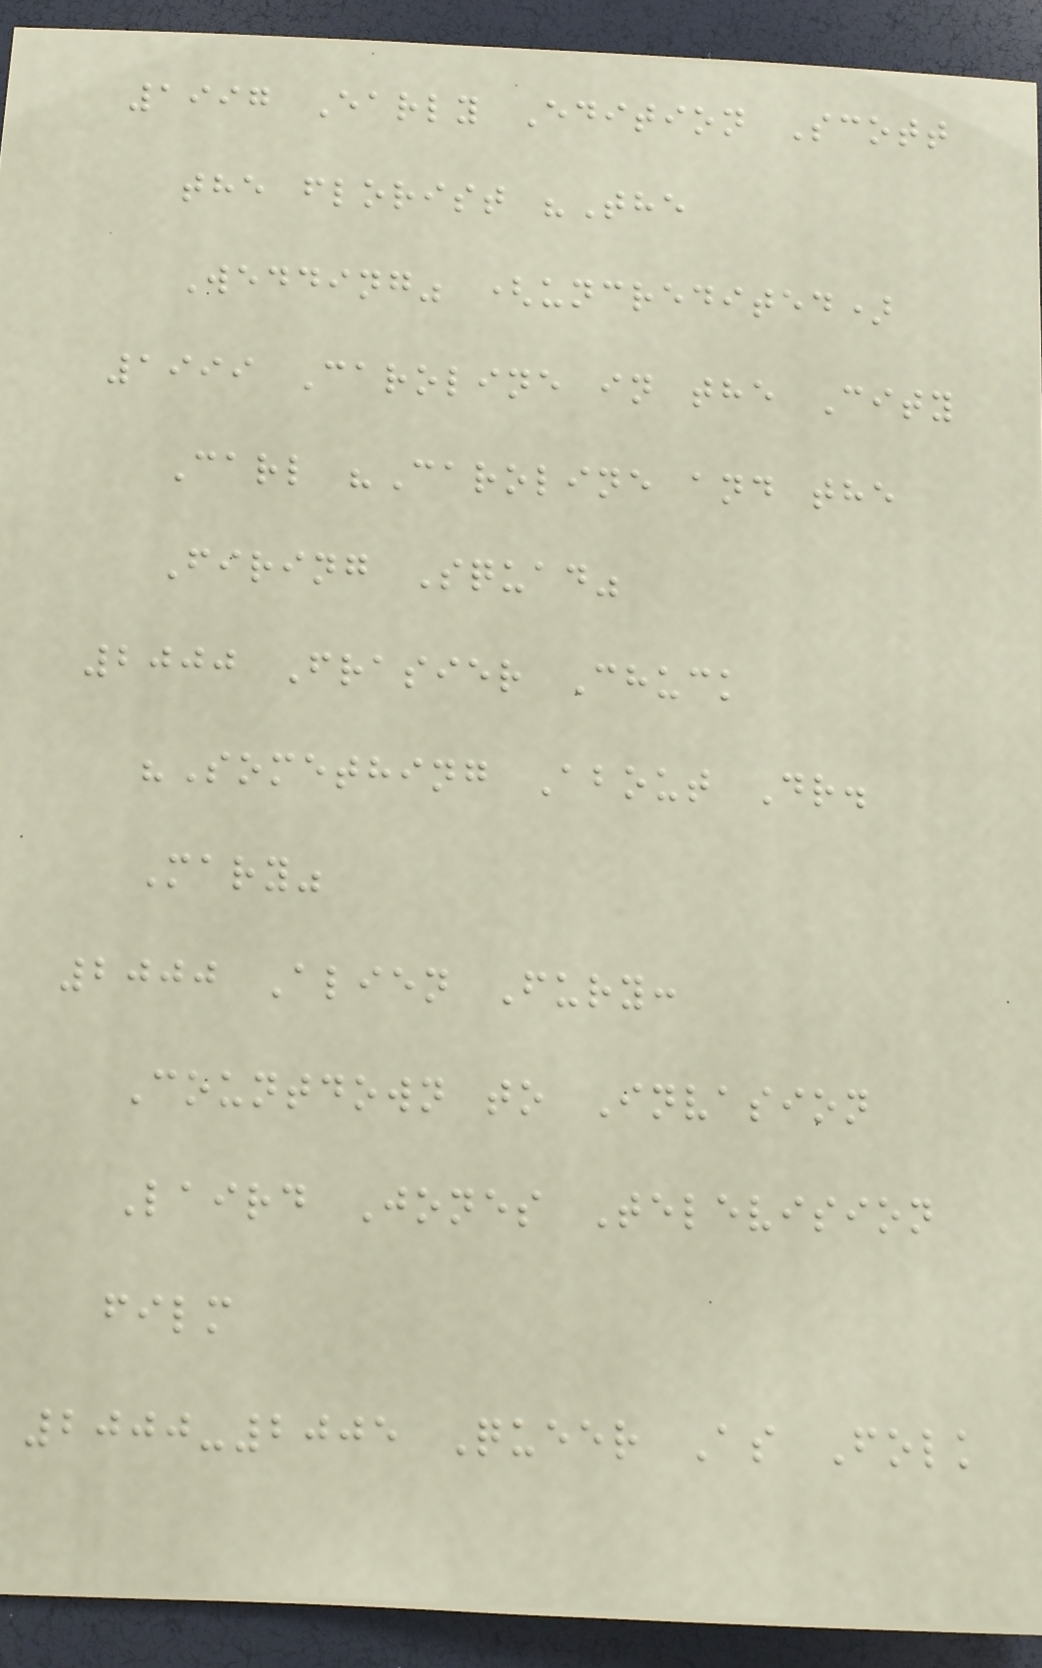1997 Early Edition Scott
the florist "The
Wedding" (uncredited)
1999 Caroline in the City
Carl "Caroline and the
Firing Squad"
2000 Frasier Chuck
"Something About Dr.
Mary"
2000 Alien Fury:
Countdown to Invasion
Laird Jones Television
film
2000-2005 Queer As Folk
